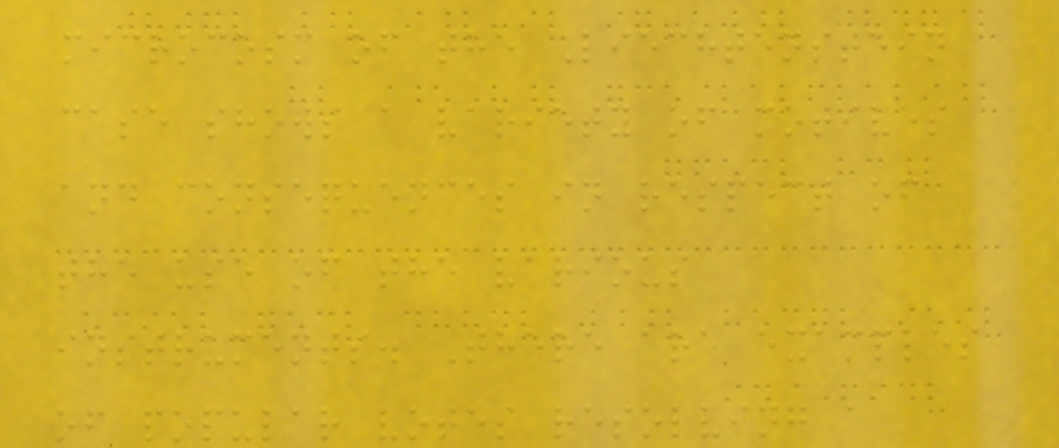microcosm of the Liechtenstein
case shows a variety of motives
and consequences in respect of
the use of the various
instruments. There are examples
of popular votes resolving a
